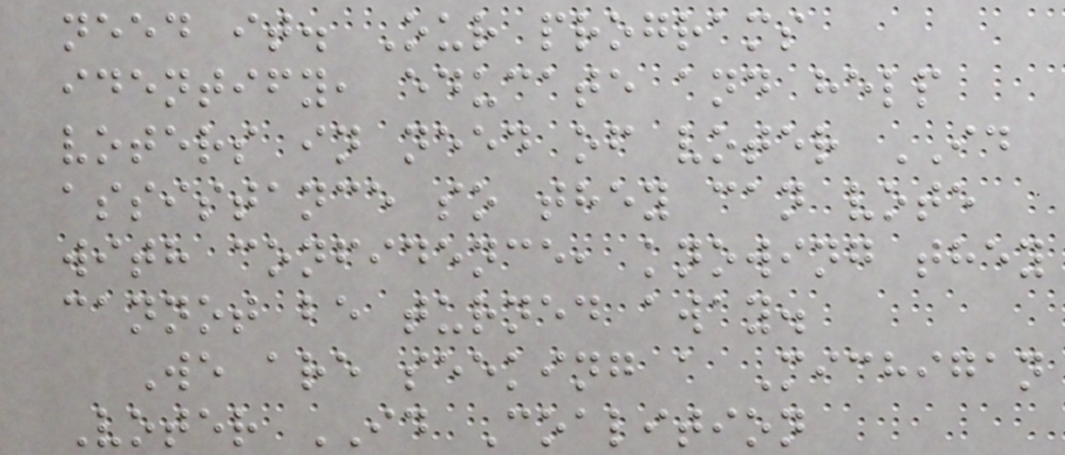need it. Our programs
identify, educate and help
voters in need of voter ID
assistance so they can vote
with confidence, knowing they
cannot be turned away.
We are seeking a Michigan
Voter ID Coalition
